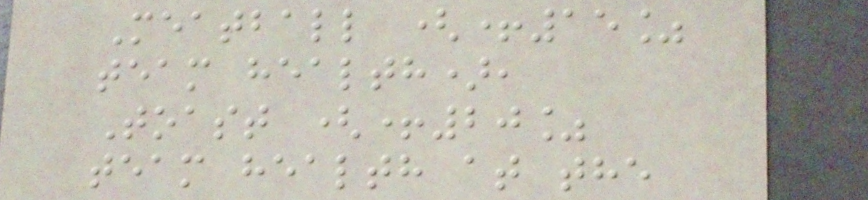Meatball (+15%
team health),
Toast (+20%
team health at the
